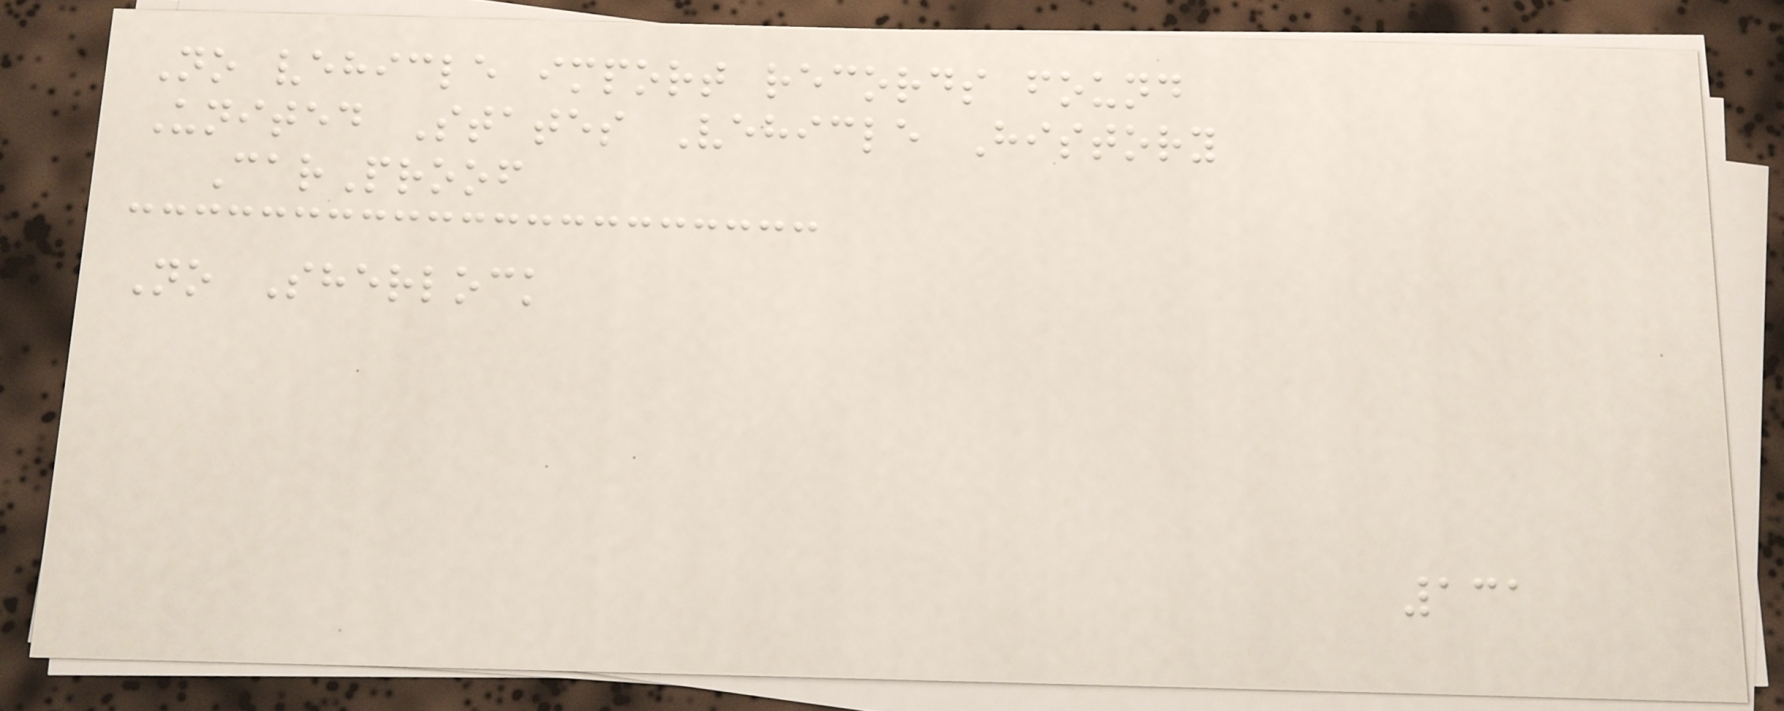No vehicle import records found
United States Vehicle History
CarProof
No Sherlock
131
